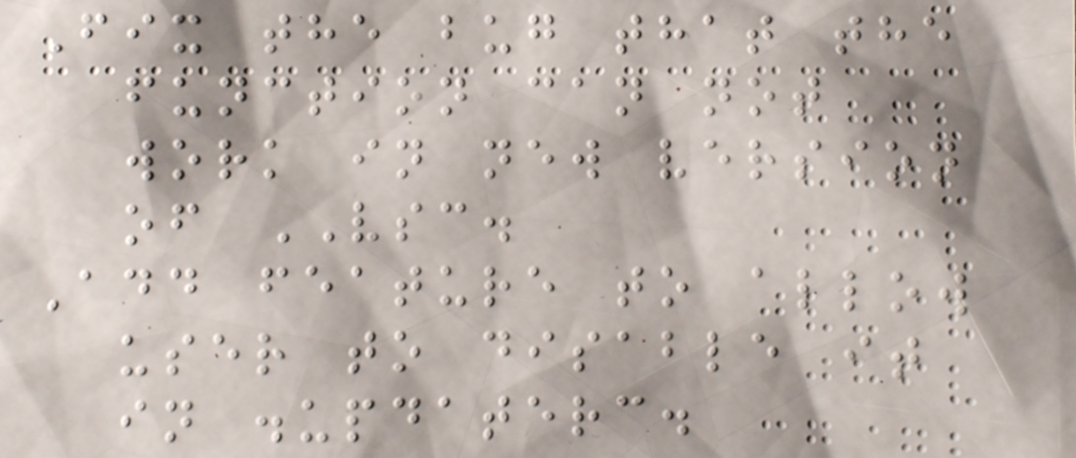Fix the bug that the
function can not
work in new version
of VSC.
Add feature to allow
user to disable it
in .updaterc.
